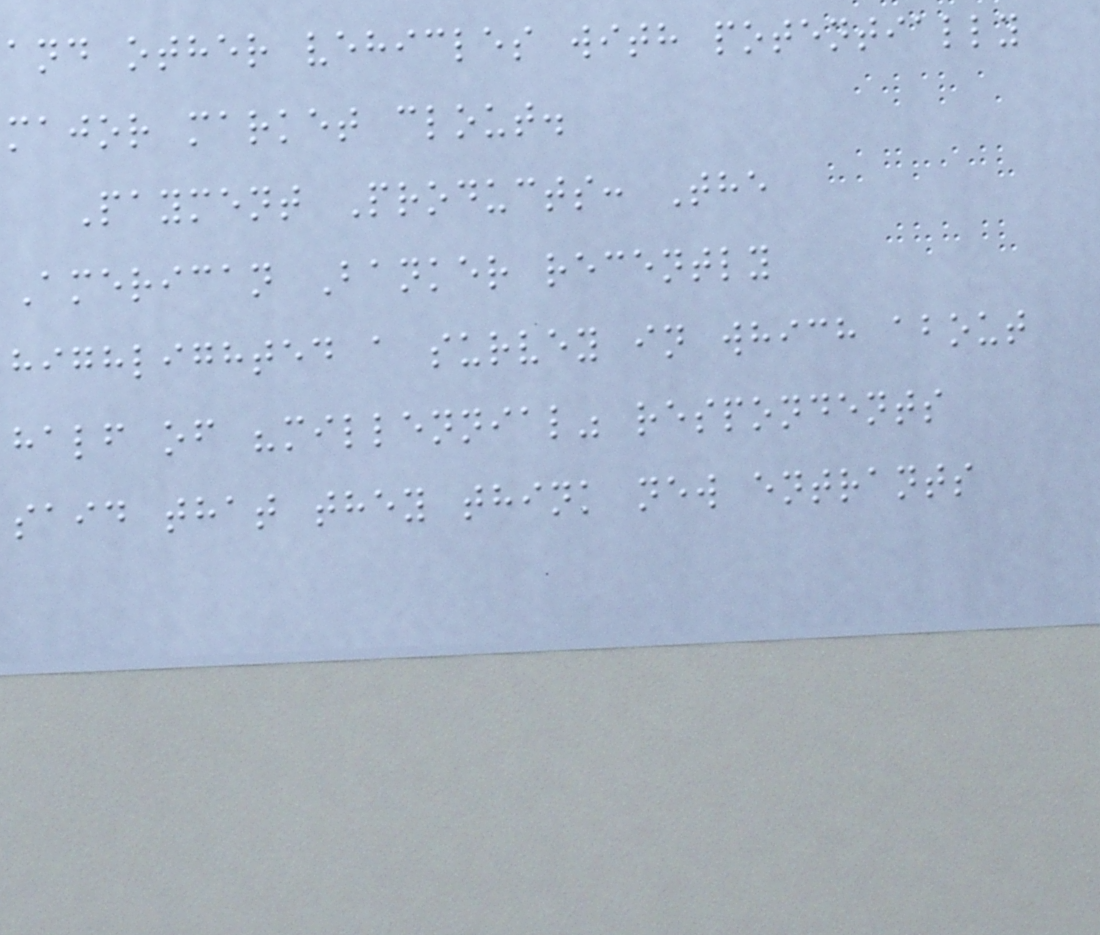and other vehicles with potentially
major market clout.
Payment Products: The
American Banker recently
highlighted a survey in which about
half of "millennial" respondents
said that they think new entrants
